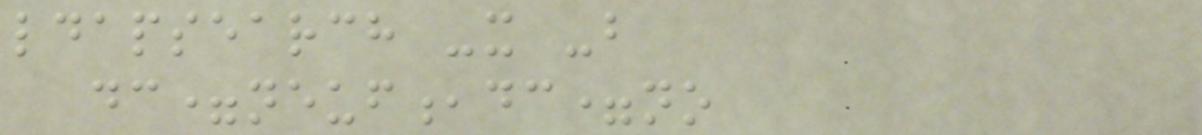ldapsearch -x -b
dc=neuf,dc=no
